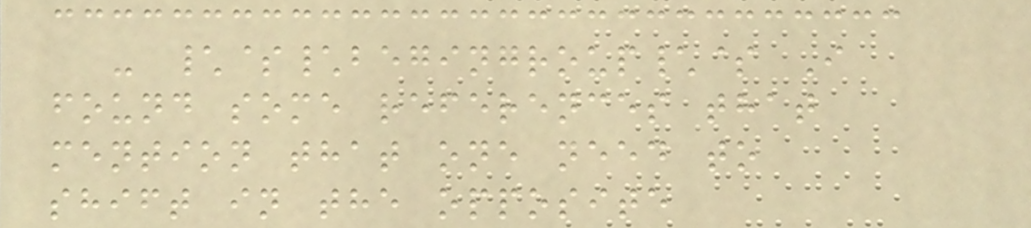- \$\begingroup\$ I
found some references that
mention that one need to
shift in the opposite
